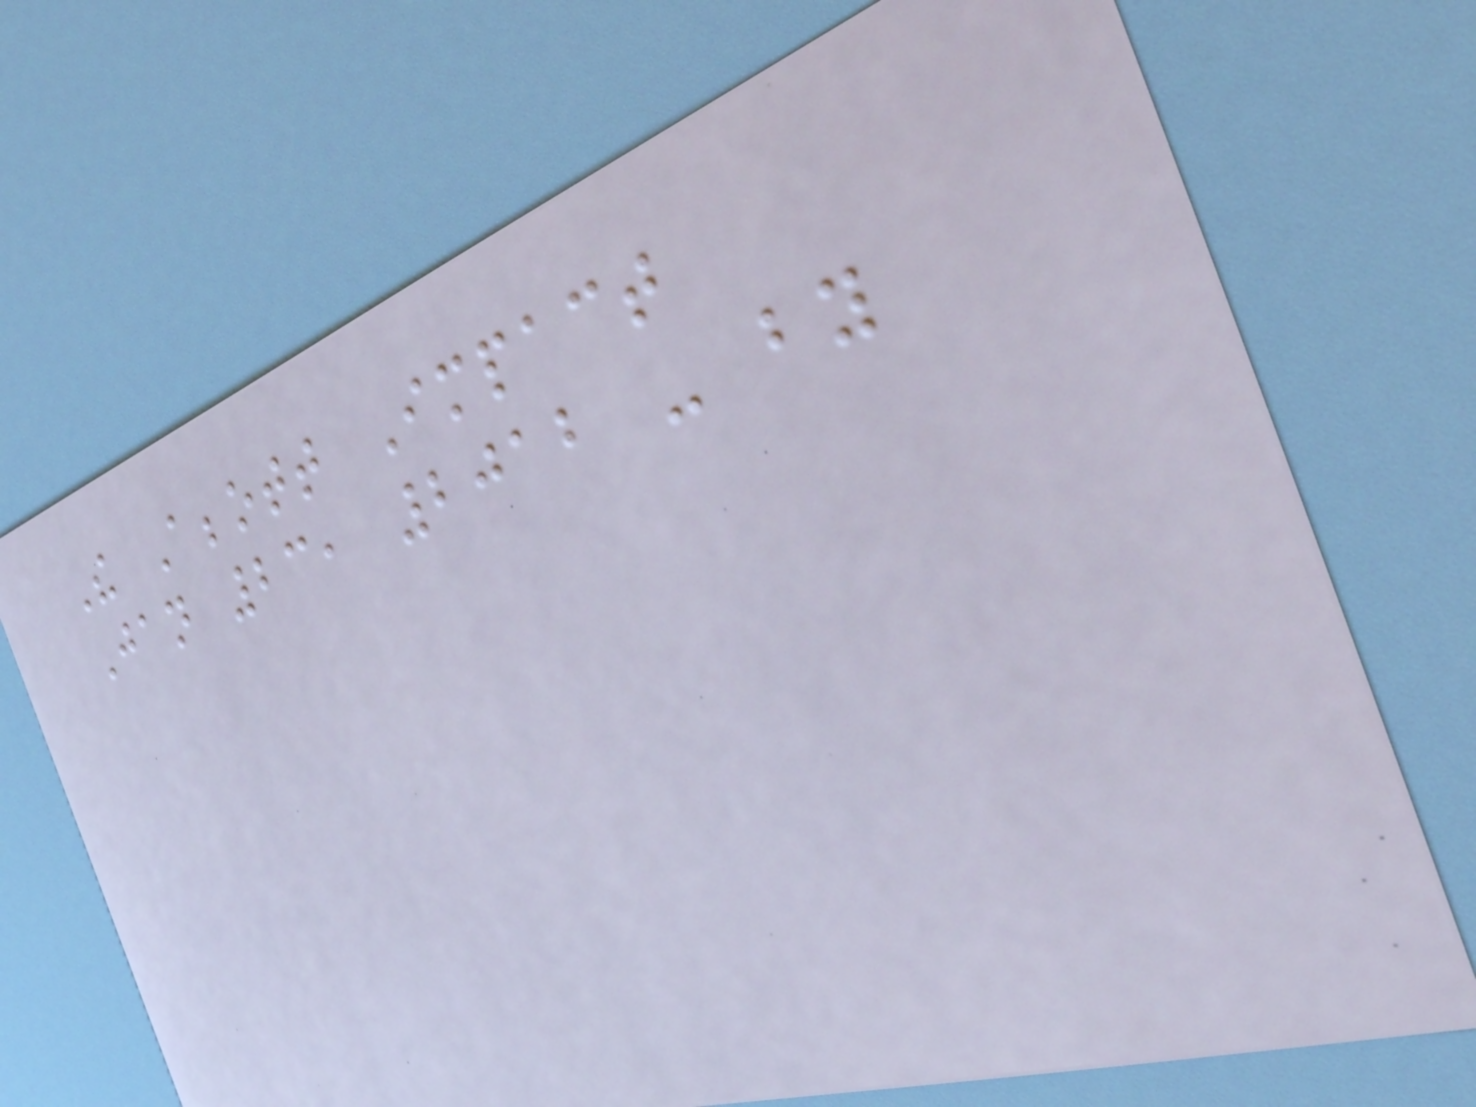The Abbott Impact
Jan 23, 2012 - by
